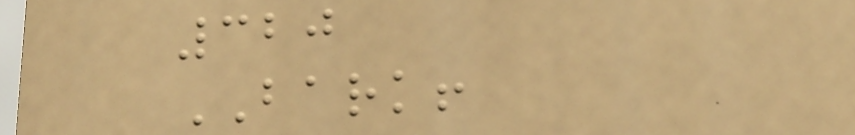320
BARK!
